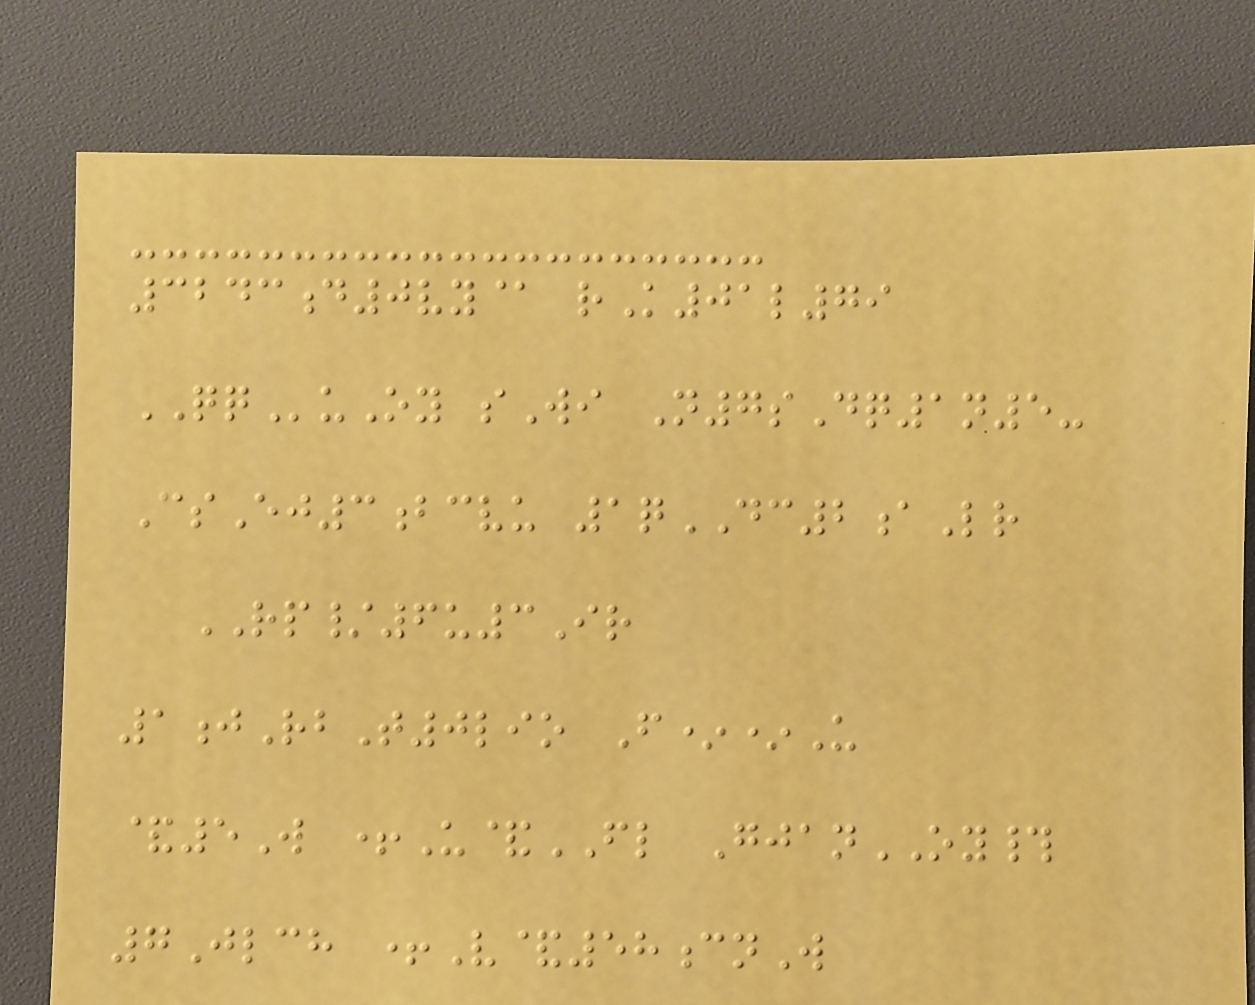3243d0vy@ rK01l79
QQuOy sWi N7sDq1n5-
CsEj3bcvu 1qDC2aLr
RP/6u3Ir
1jRbT0lio F**U
&5W +U&FL GjanOY#
7Jlch +V&58cnW
